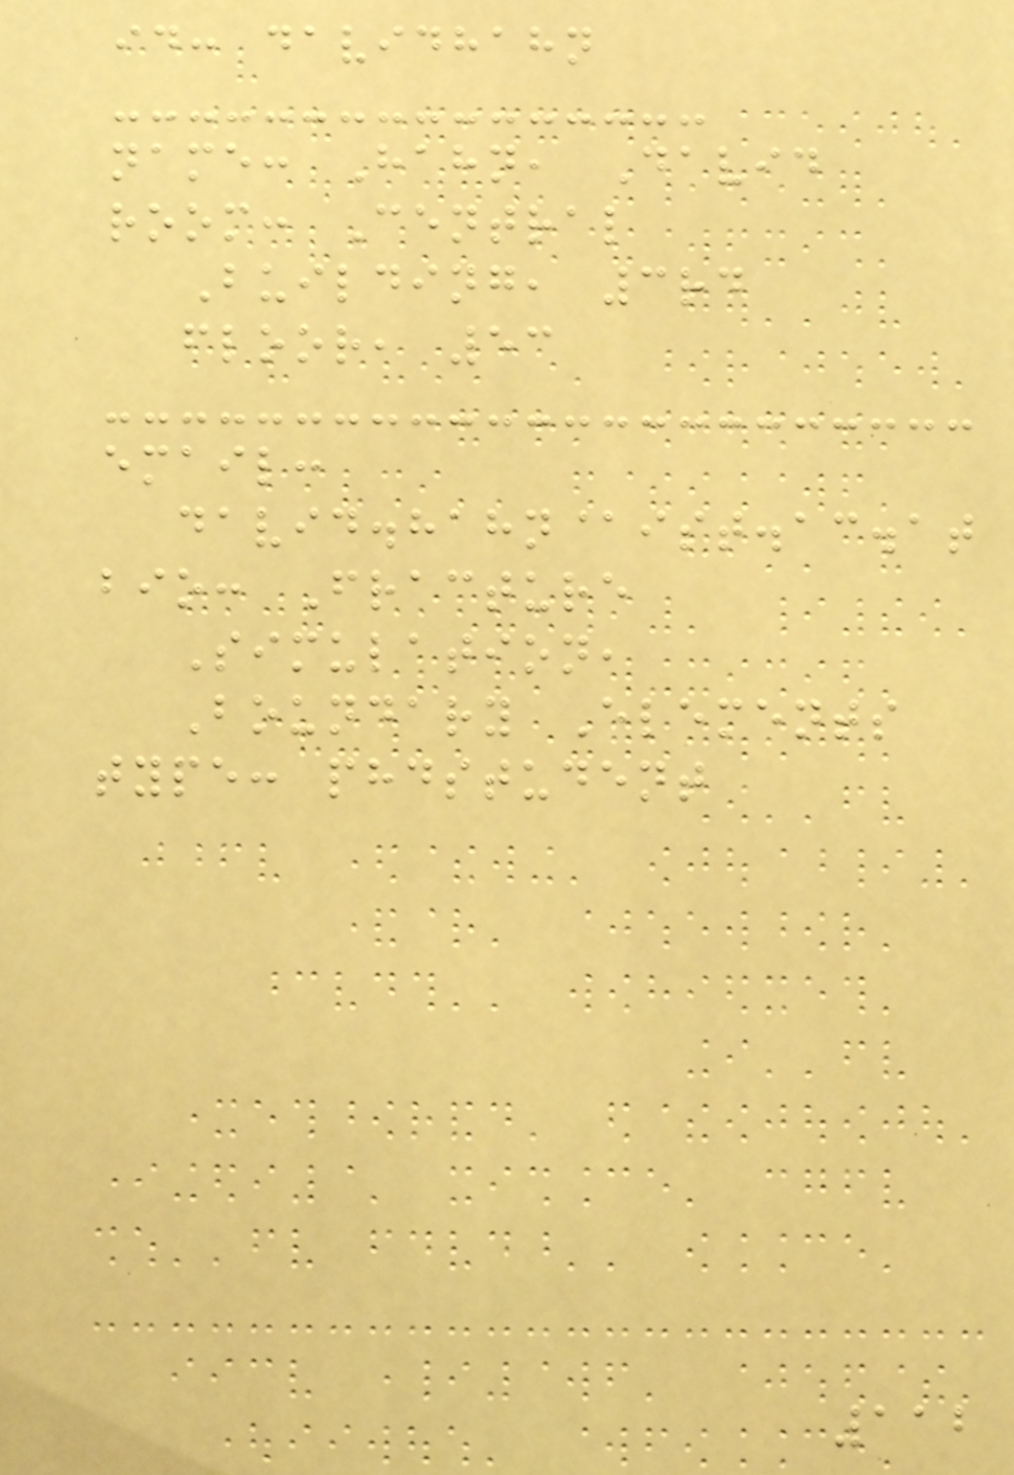id: davidhahn
name: Hahn, David
room: Central
Building, 3rd
floor, 53
email:
david.hahn@ist.ac.at
bio: Fracture
Simulation,
Boundary Elements
type: phdstudent
112
